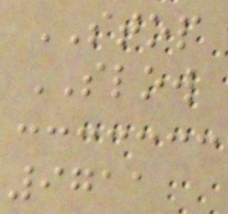STOP
SLOW
9711
